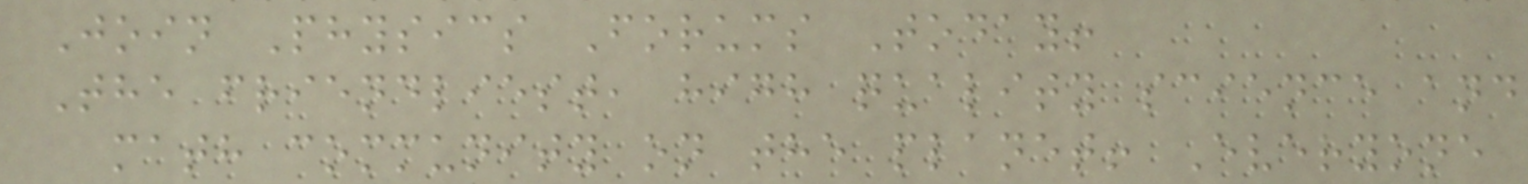Join Physics Forums Today!
The friendliest, high quality science and
math community on the planet! Everyone
